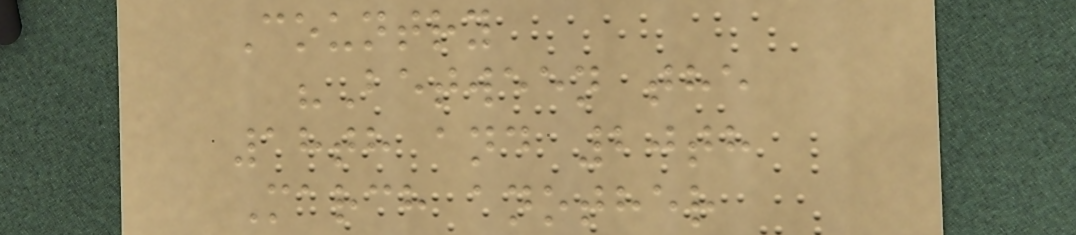Country
"Between the
18th and 20th
March another
